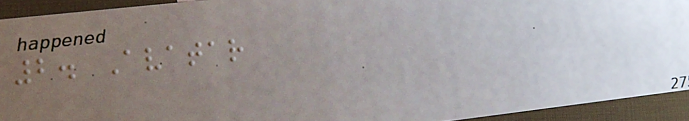2. Avatar
